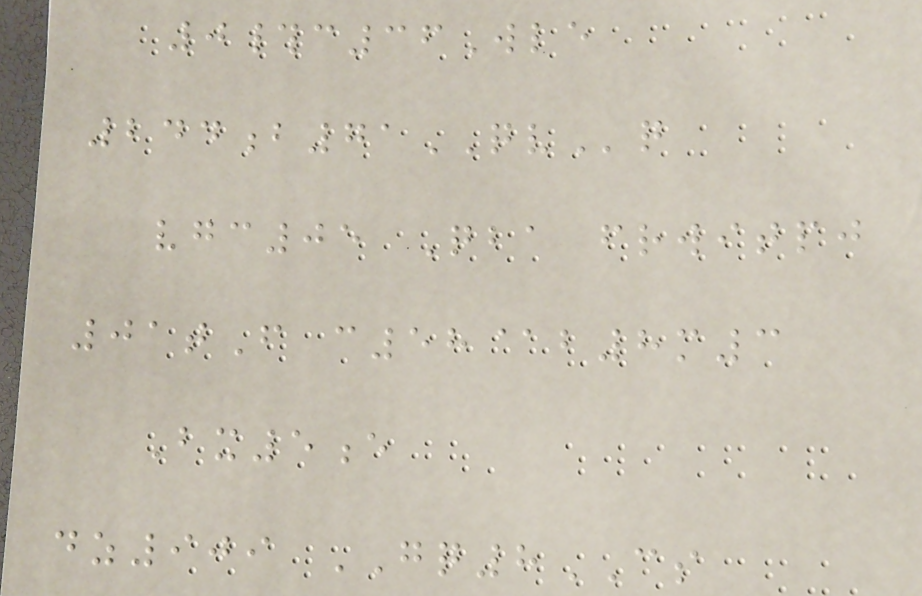0#c36Wle
244b71QVq
vgc05 Qba frwitpj
01tF c58@b8m3
Bx5e
dz909 GQ8CS
